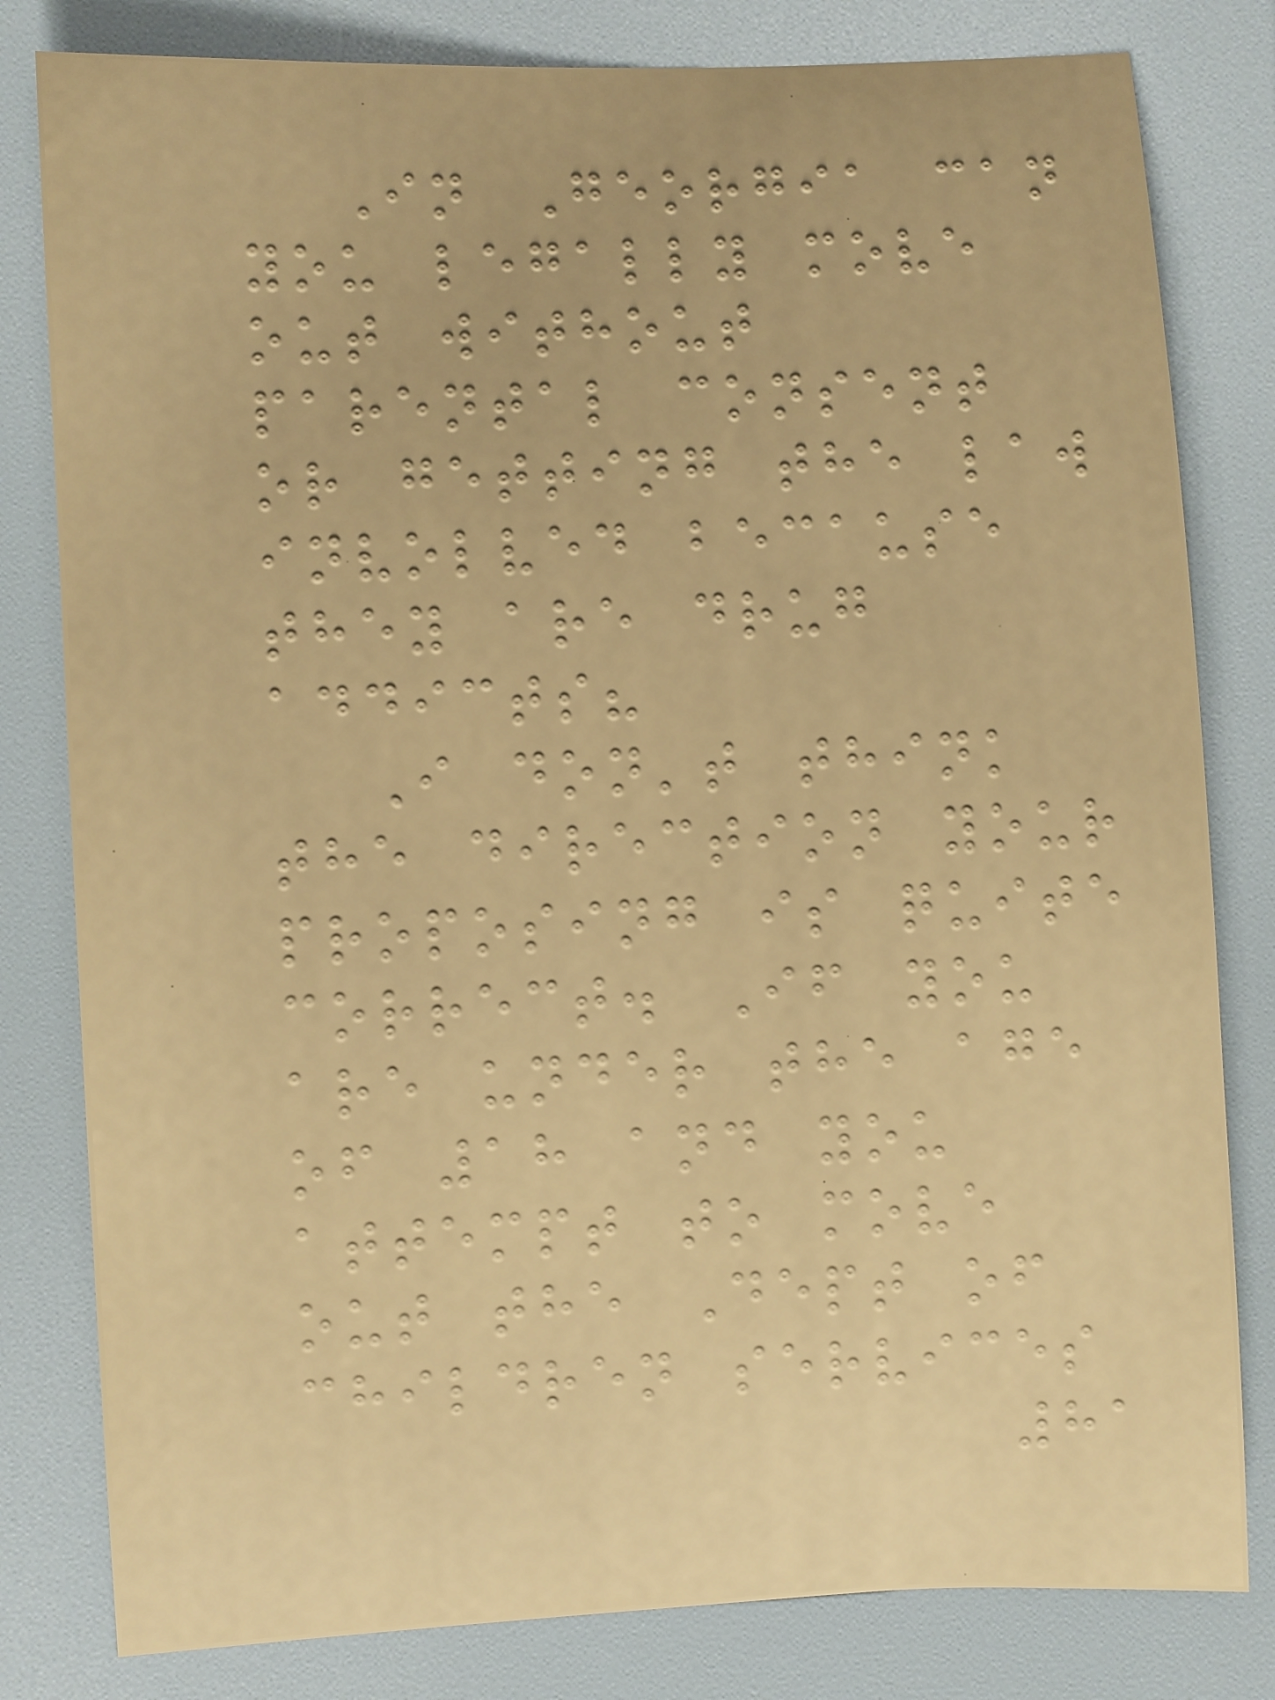In Georgia can
you legally move
out without
parental consent
or getting the law
involved because
they are drug
addicts?
I don't think
the direction your
proposing is quite
correct. If you
are under the age
of 18 and you
attempt to move
out the Dept of
children services
81
